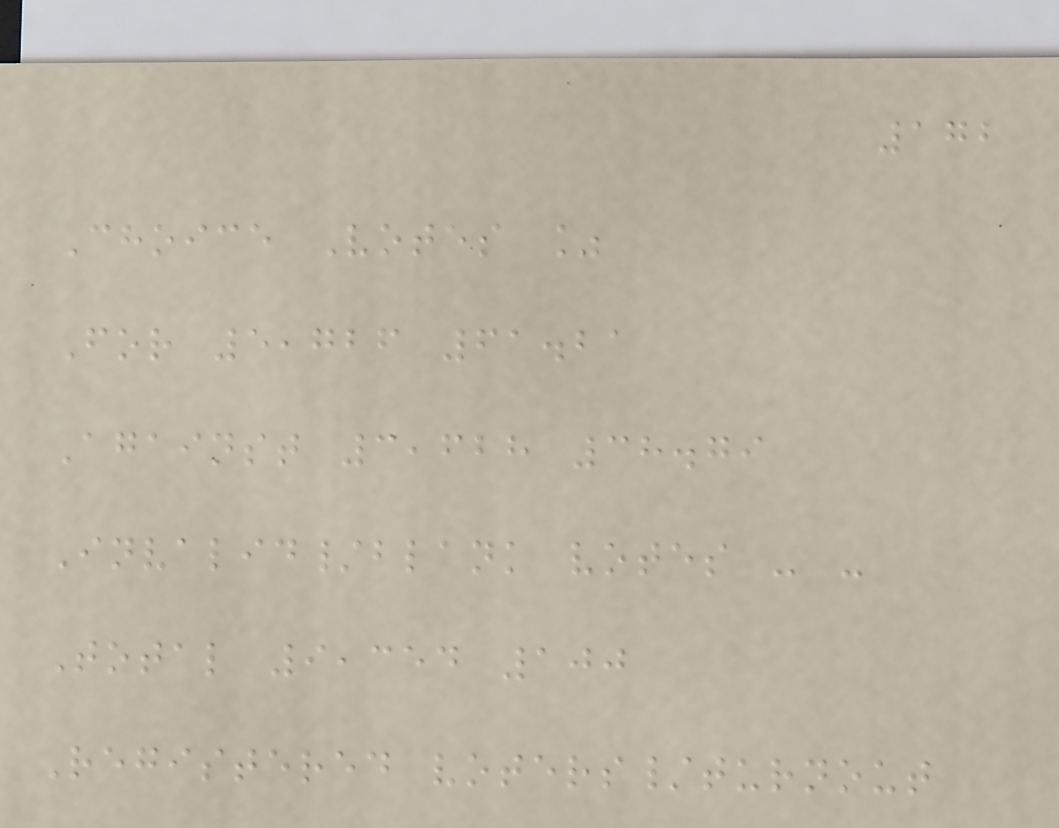172
Choice Votes %
For 5,726 61.21
Against 3,628 38.79
Invalid/blank votes - -
Total 9,354 100
Registered voters/turnout
